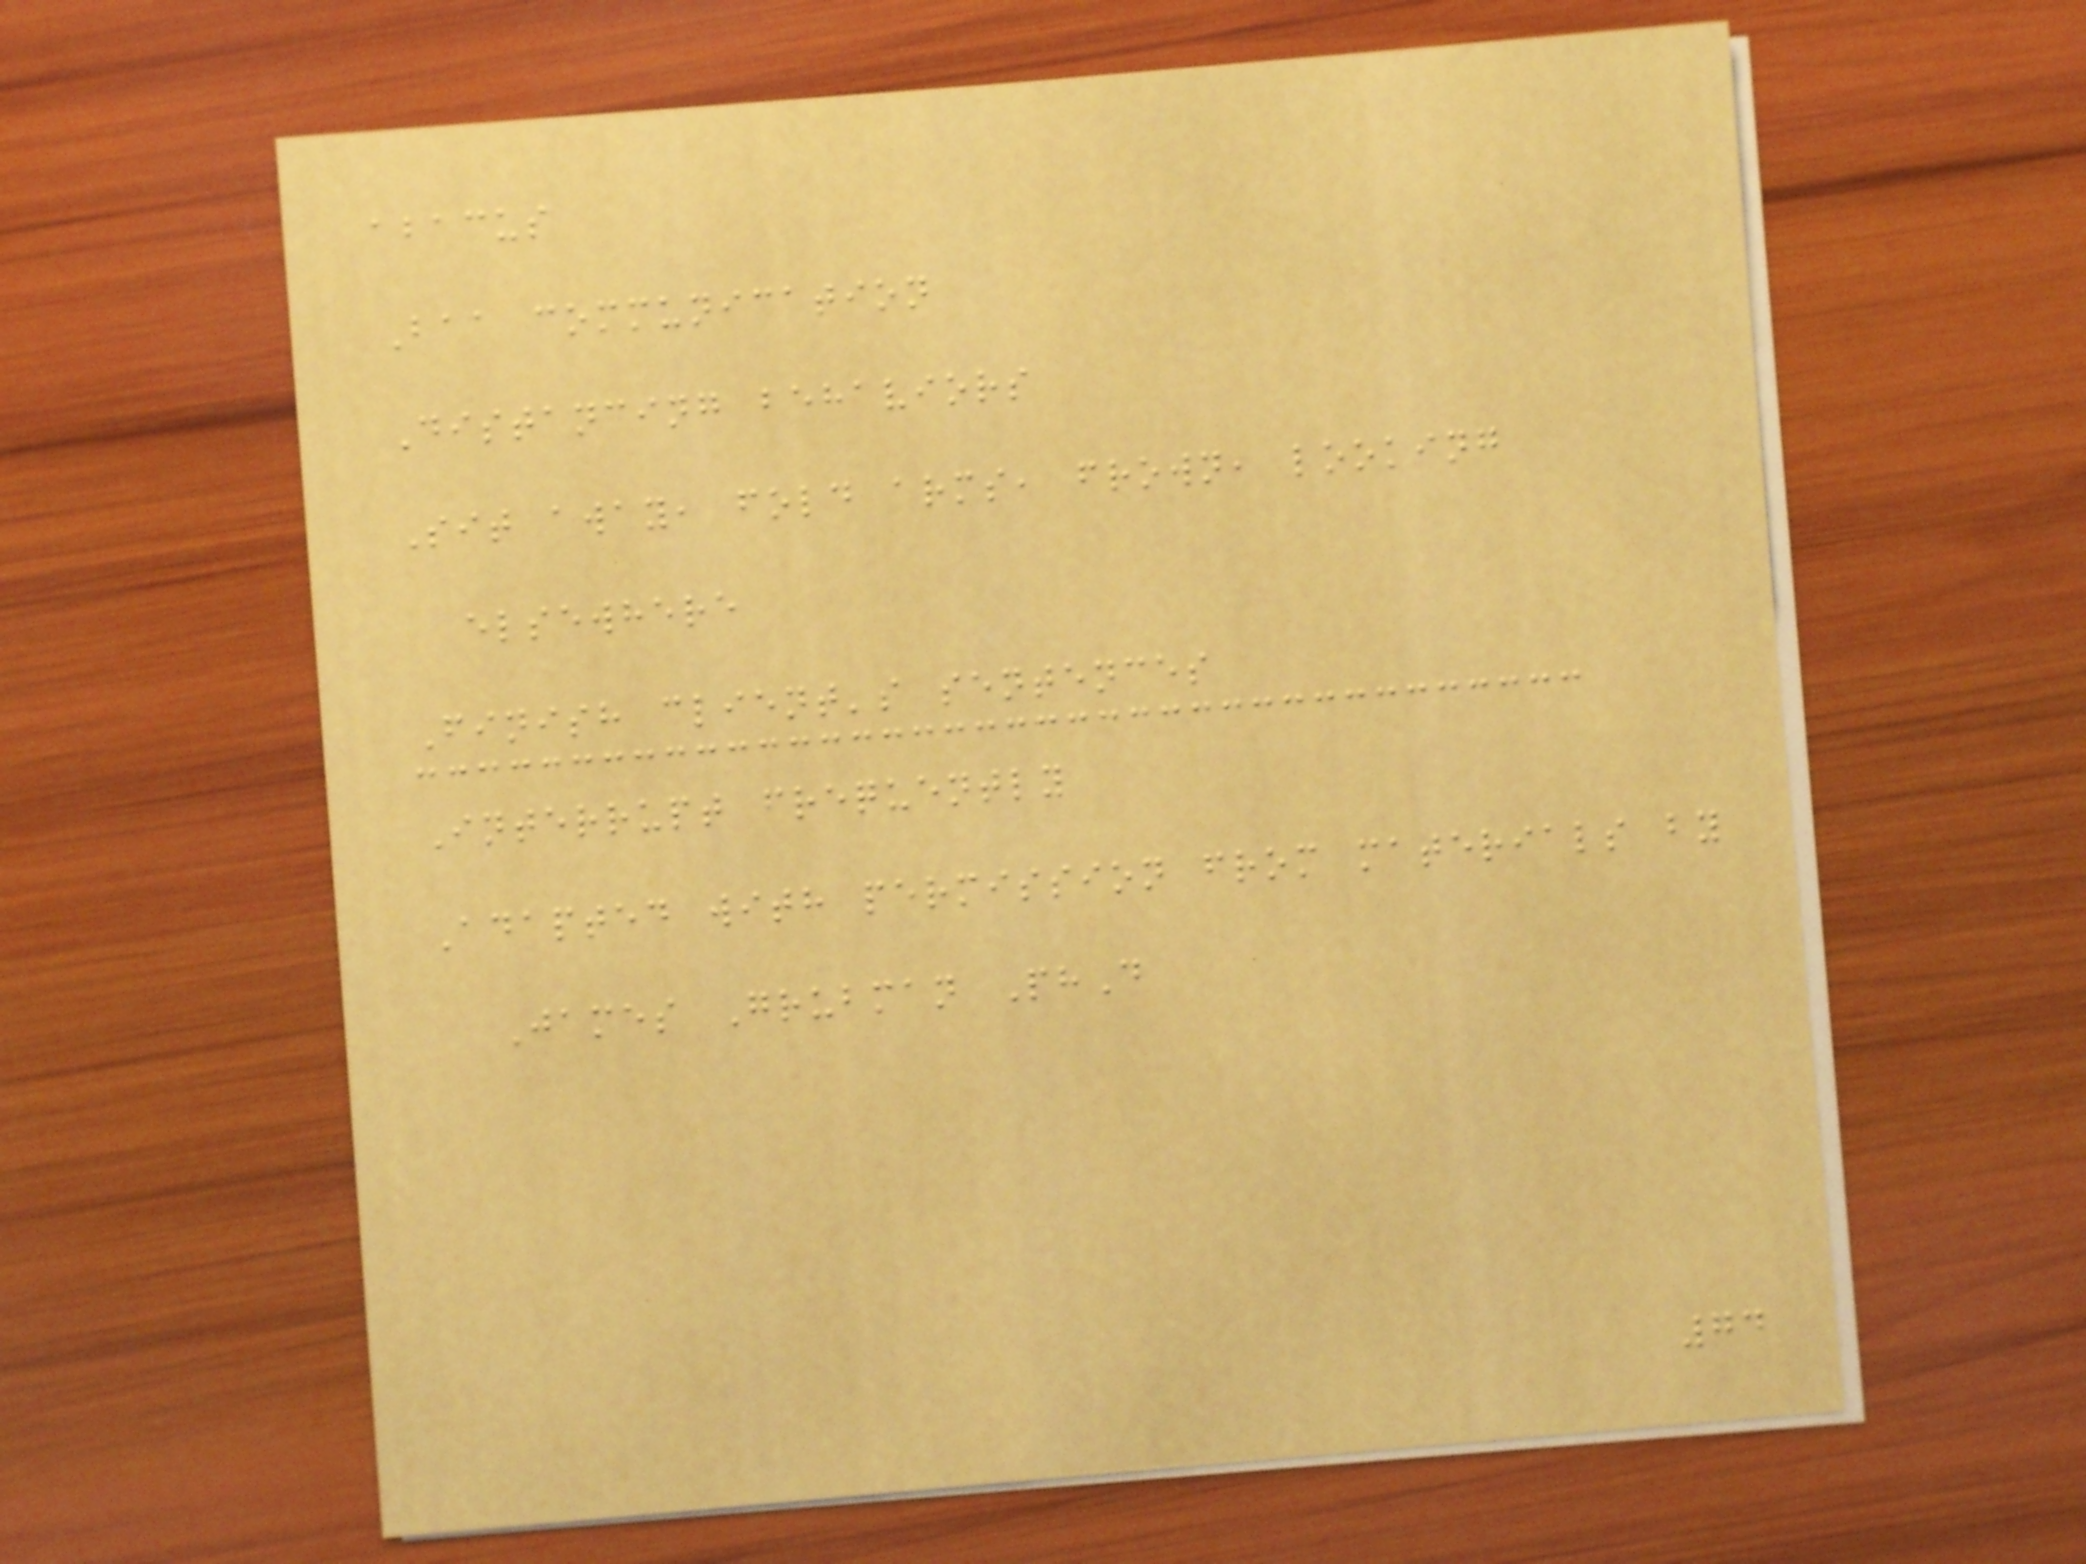abacus
Baa communication
Distancing behaviors
Sit away, fold arms, frown, looking
elsewhere
Finish client's sentences
Interrupt frequently
Adapted with permission from materials by
James Grubman PhD
74
